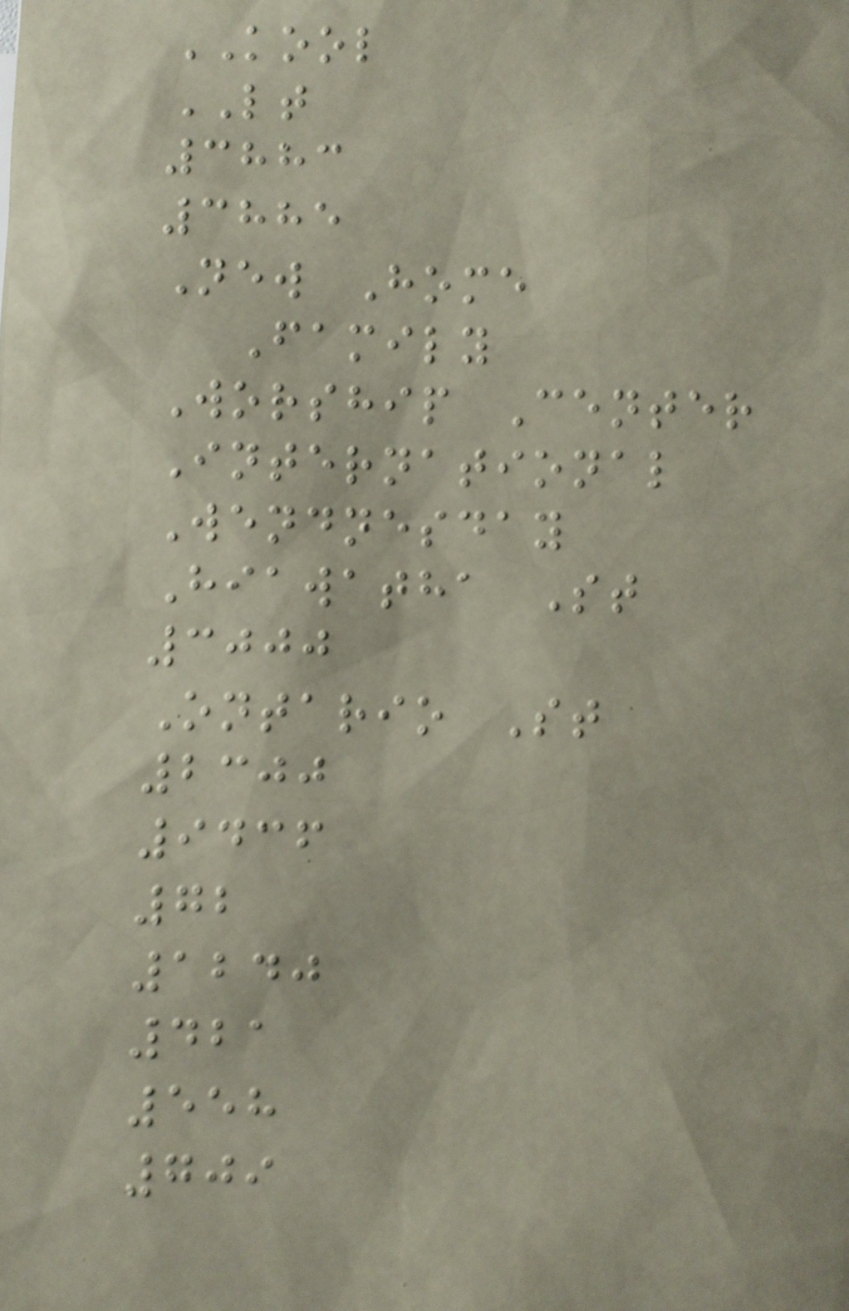KOOL
LT
3883
3885
New Home
Family
Worship Center
International
Wendnesday
Hiawatha St
3000
Ontario St
2300
9436
72
1240
421
558
709
